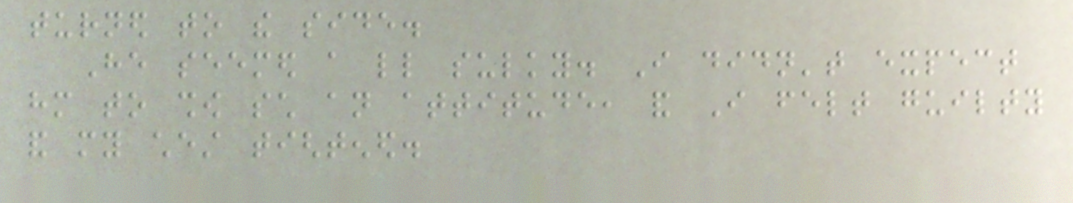turned to the side.
He seemed a little sulky. I didn't expect
him to show such an attitude, and I felt guilty
and my chest tightened.
